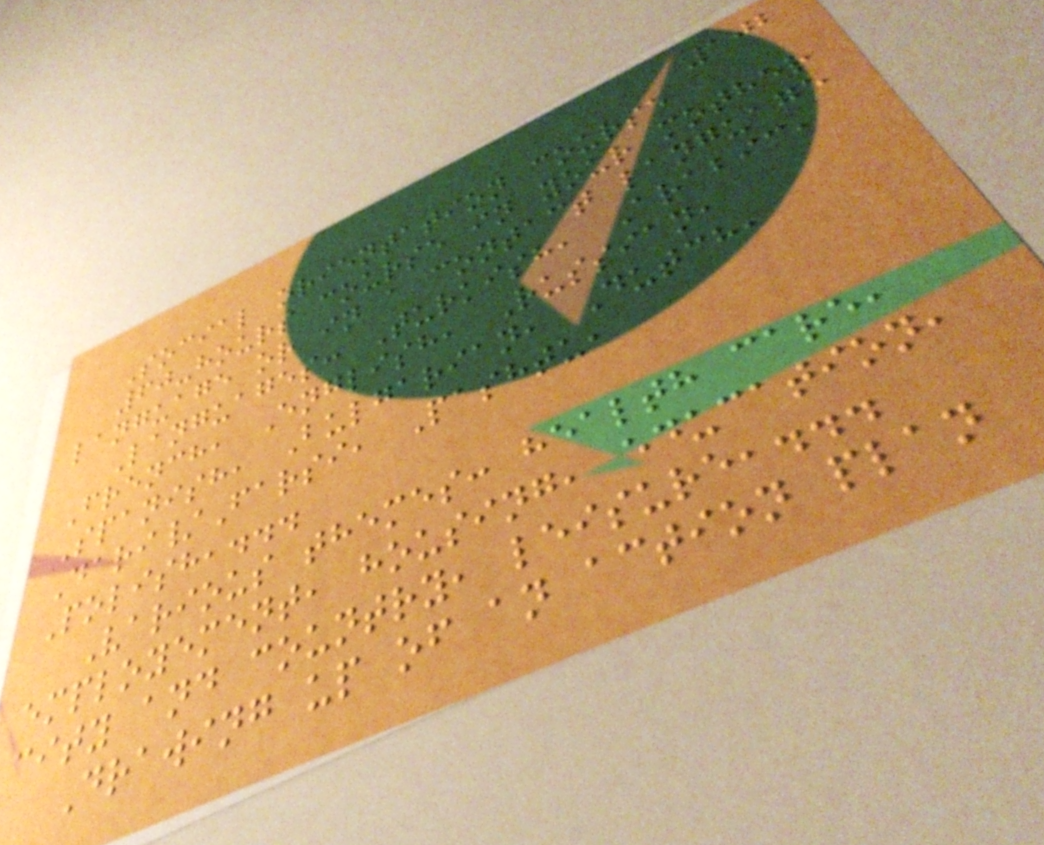102
Social orientation course
60-hours course in your mother
language or in a contact language
Languages: Turkish, Arabic,
French, English, Russian,
Spanish, Bulgarian, Dutch,
Dari/Farsi, Pashtu,
Polish,...
Various themes: health care,
employement, housing, education,
city and country, leisure,...
Drawing up of an action plan
